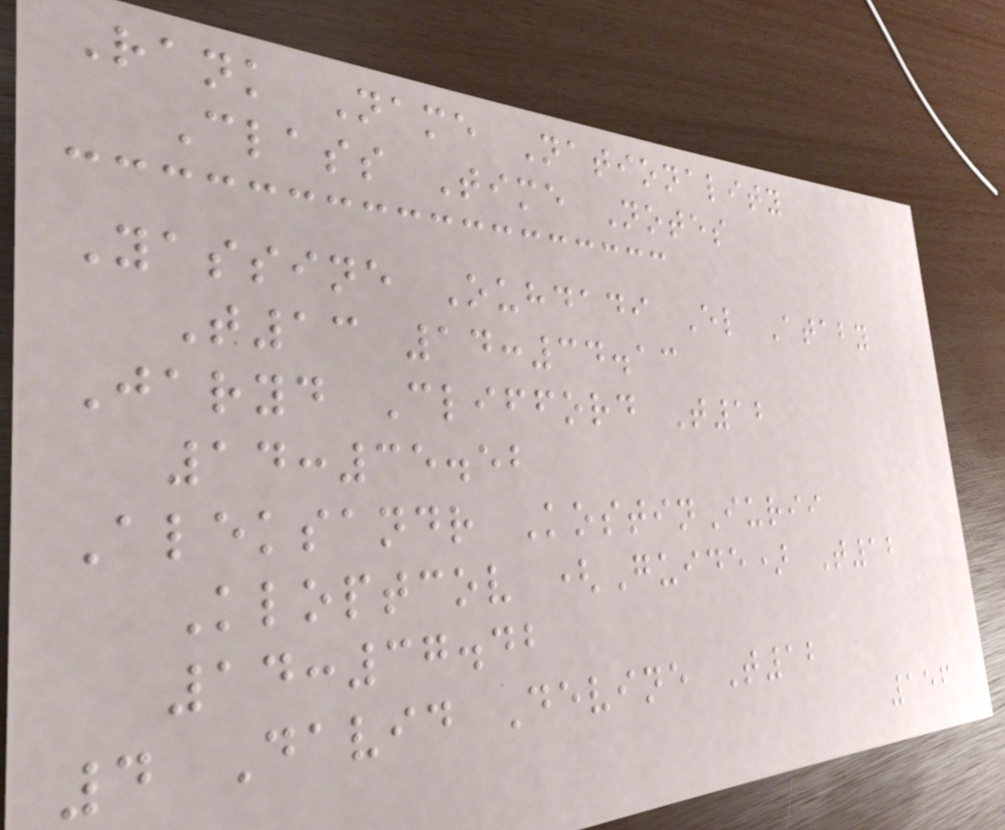Rank Name Nationality
Class Time Notes
Yassine Ouhdadi El Ataby
T13 14:34.13
Jaryd Clifford T12
14:35.52
Aleksandr KostinIurii
Kloptcov (Guide) T12
14:37.42
4 David Devine T12
156
